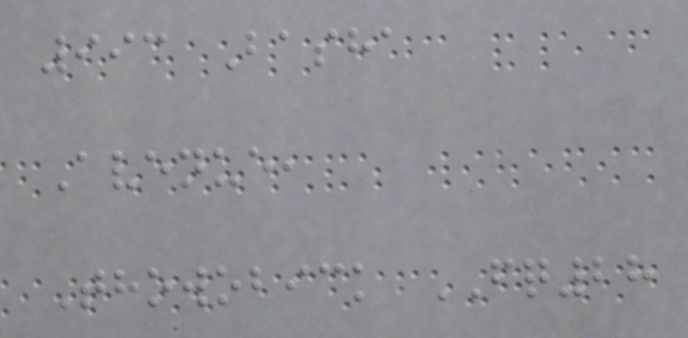993 Basha
Avenue,
Thowobick FQ28
